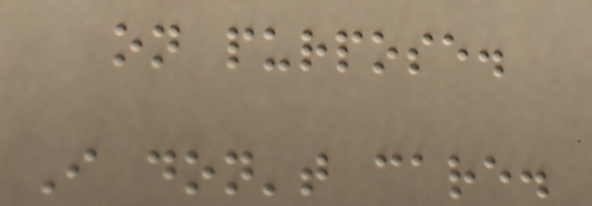on purpose.
I don't care.
